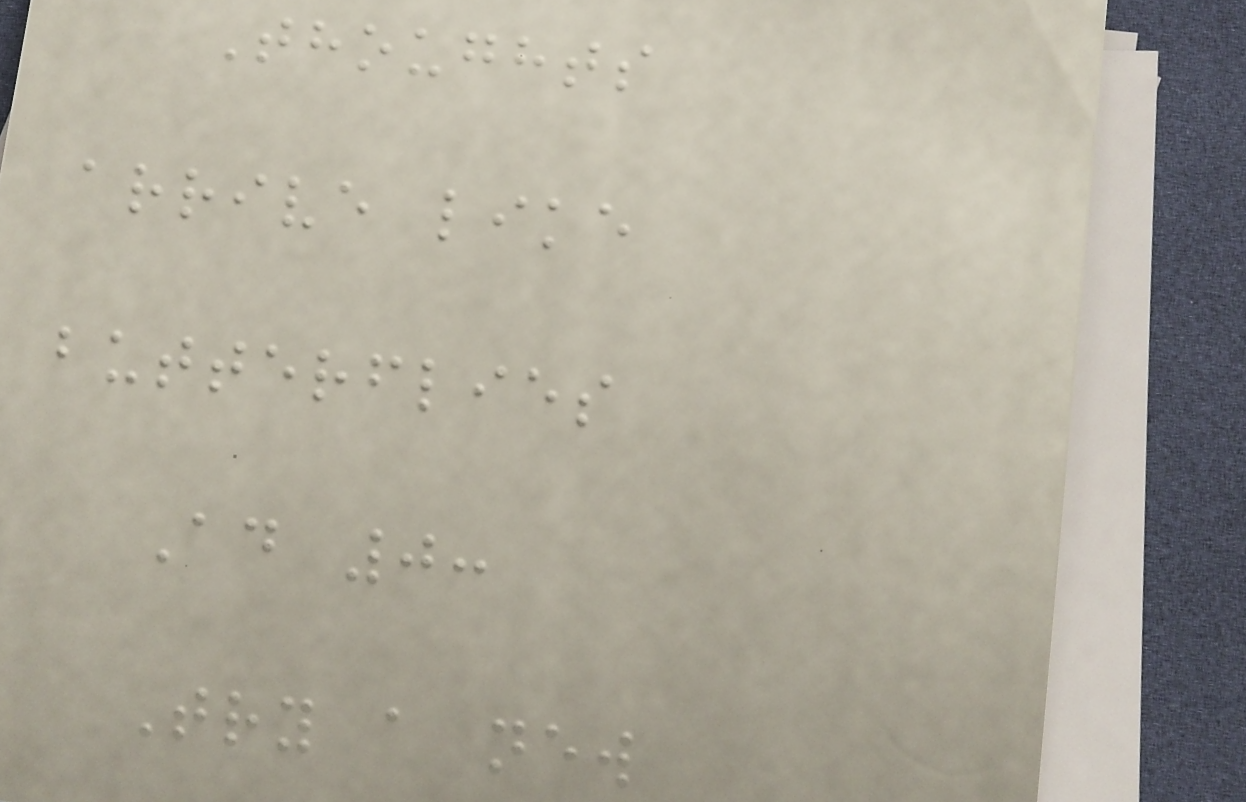Thoughts
arrive like
butterflies
Ad 0:
Try a new
